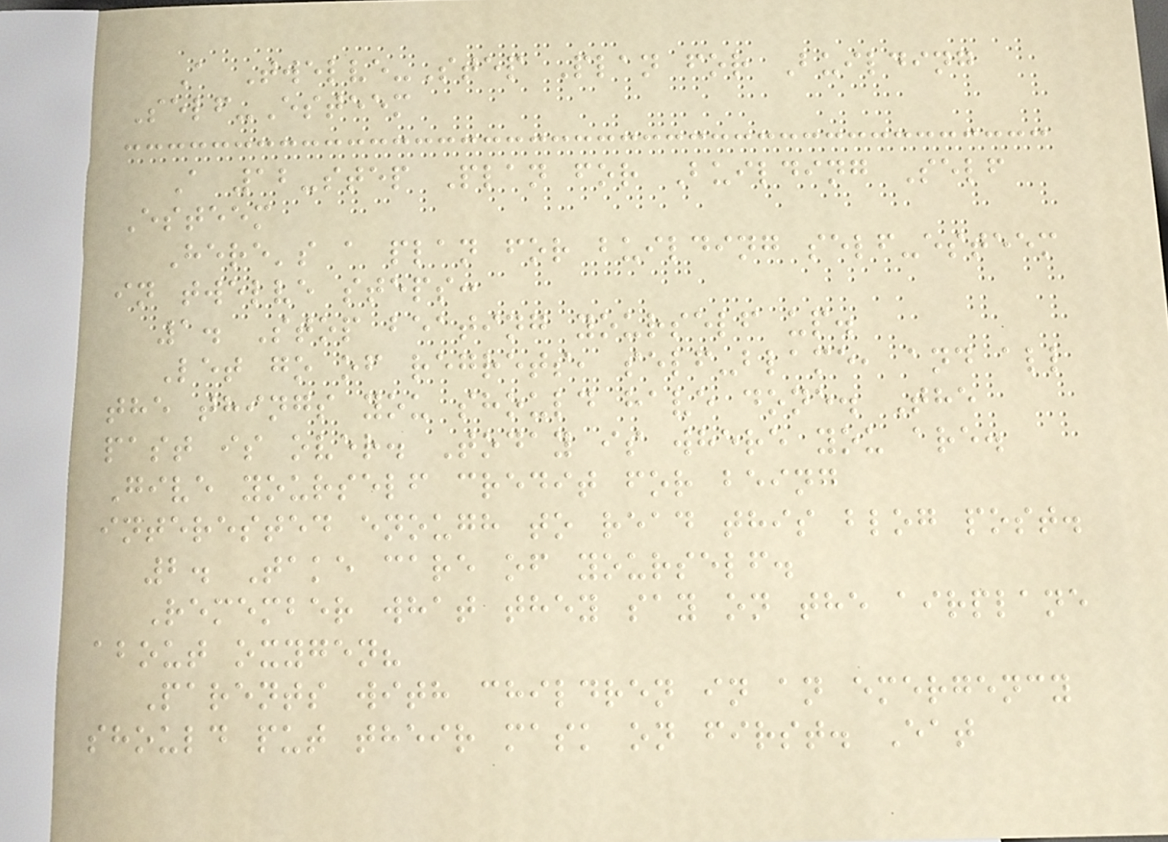A Twelve-Step Plan for Building
Self-Esteem
A 12-step Plan for Building Self
Esteem
Here's a plan for building self-esteem
in twelve steps:
1. Stop beating yourself up.
Let go of regrets, self-blame, and all
the things you should have done. The
past is over. Today is where you are.
Give yourself credit for being
interested enough to read this blog post.
2. Take care of yourself.
Remember what they say on the airplane
about oxygen?
Parents with children in an emergency
should put their mask on first. Eat
